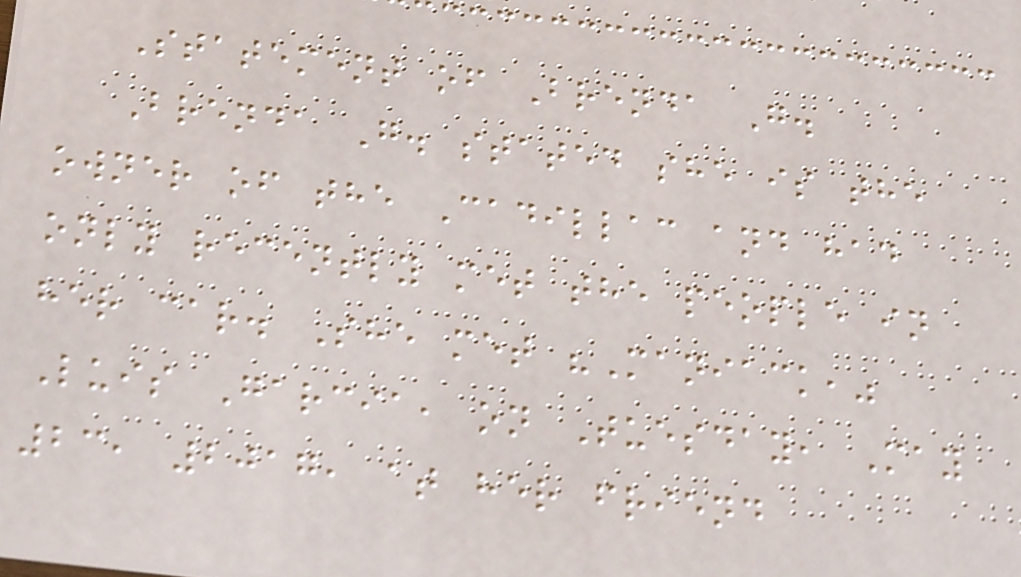Statement of Brenda G.
Brenda G. stated she is the
owner of the Cadillac and had
only recently met the people in
her car. She met "Maniack,"
Luis Garcia, on Tuesday, May
23, 2017, at her friend
